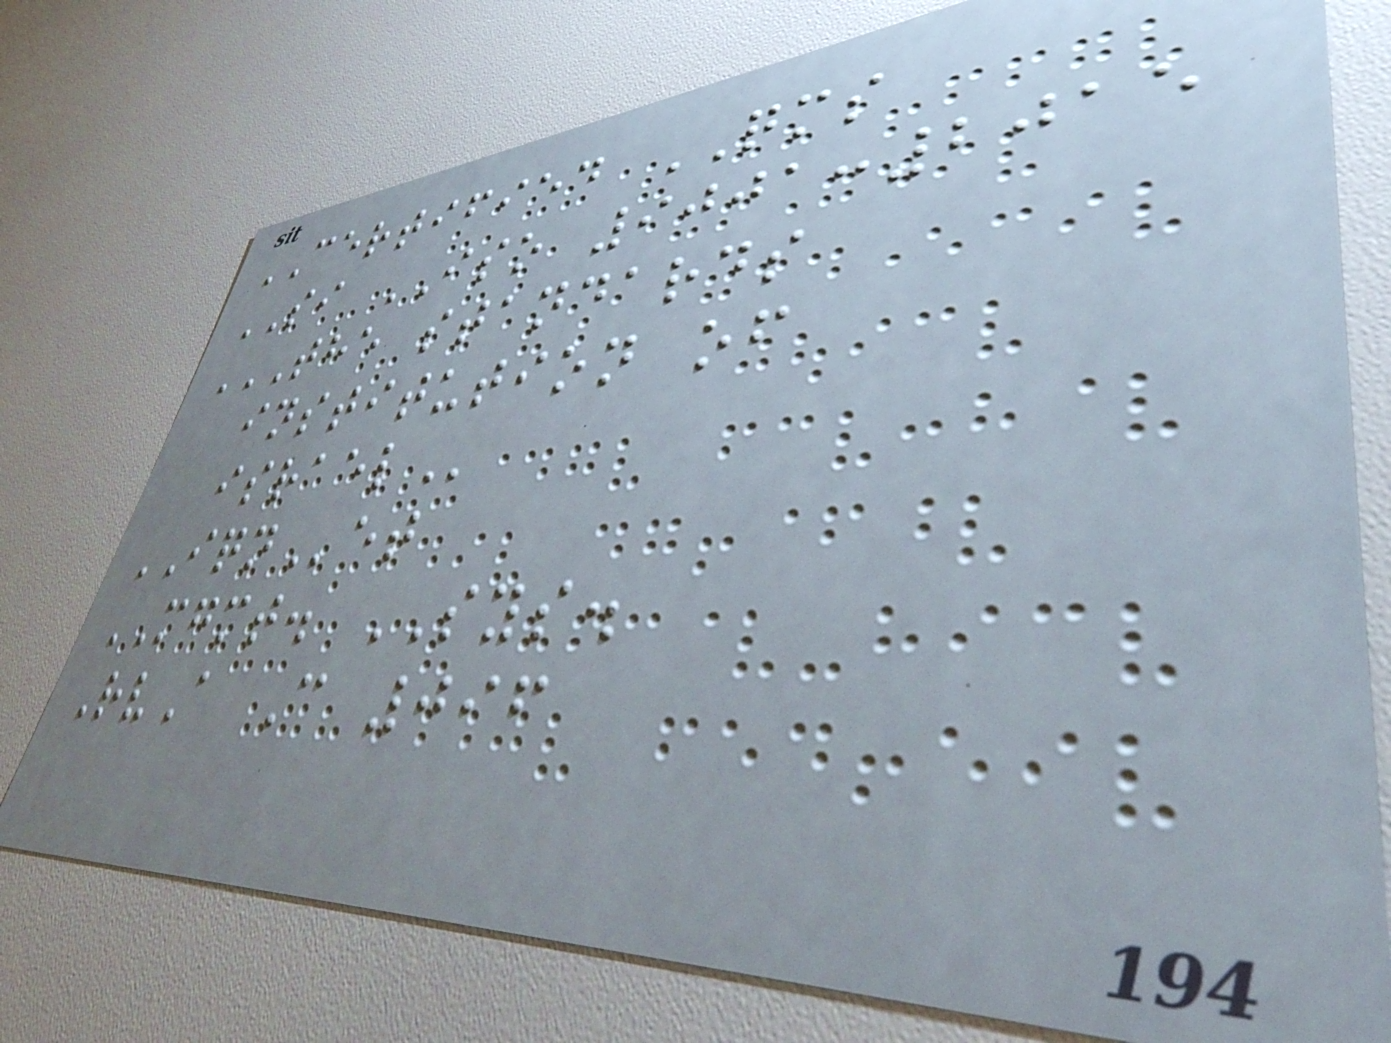CERTIFIED QMS
SI ISO 9001:2015
THE STANDARDS
INSTITUTION OF
ISRAEL
IQNet
MGMT. SYS.
RvA C 096
